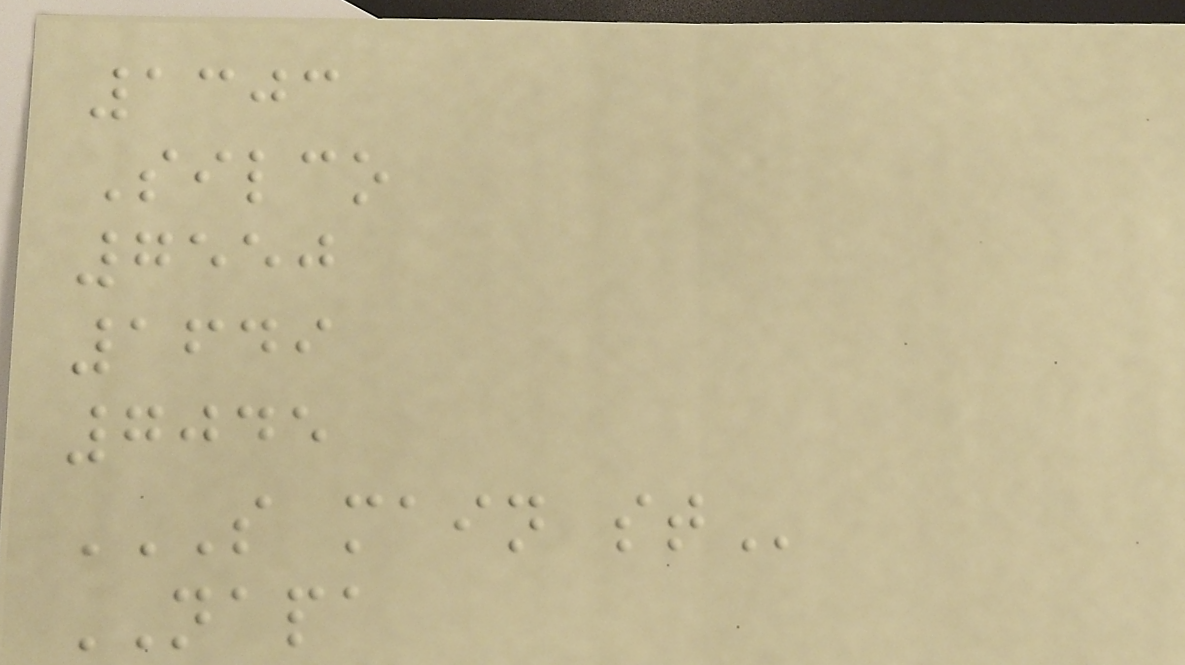1303
Silco
7550
1649
7045
S MAIN ST
NAPA
